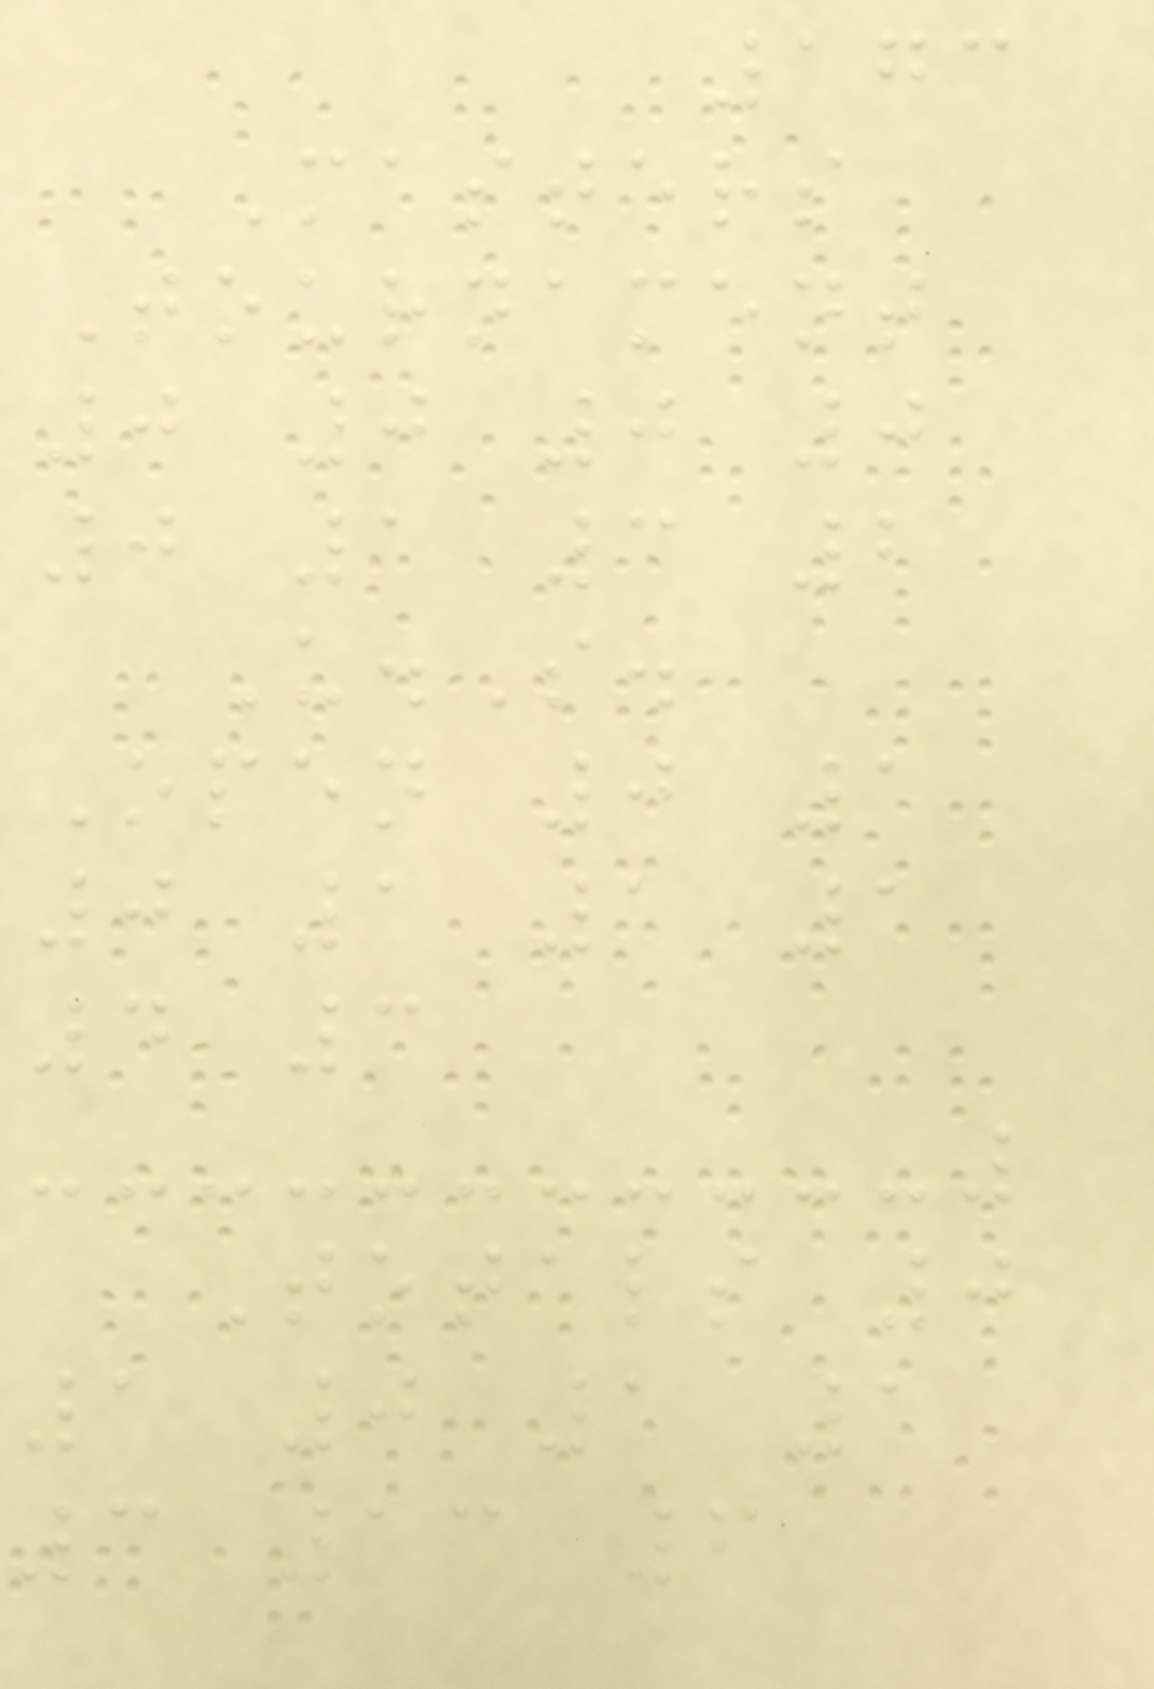173
Masters
Tournament
0 0 0 0
0 1 3 2
U.S.
Open 0 1
0 1 1 1
4 3
Totals 0
1 0 1 1
3 13 6
